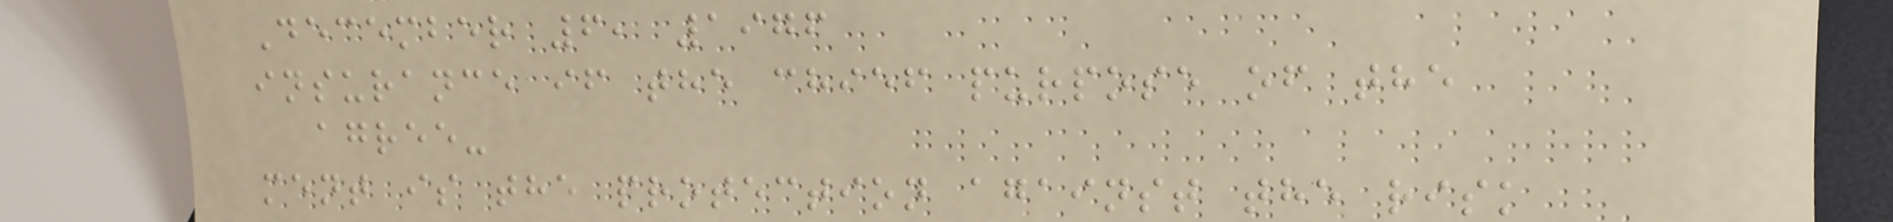December 6, 1976
insurance if the chief purpose of the
agree-
ment is the protection against the risk
